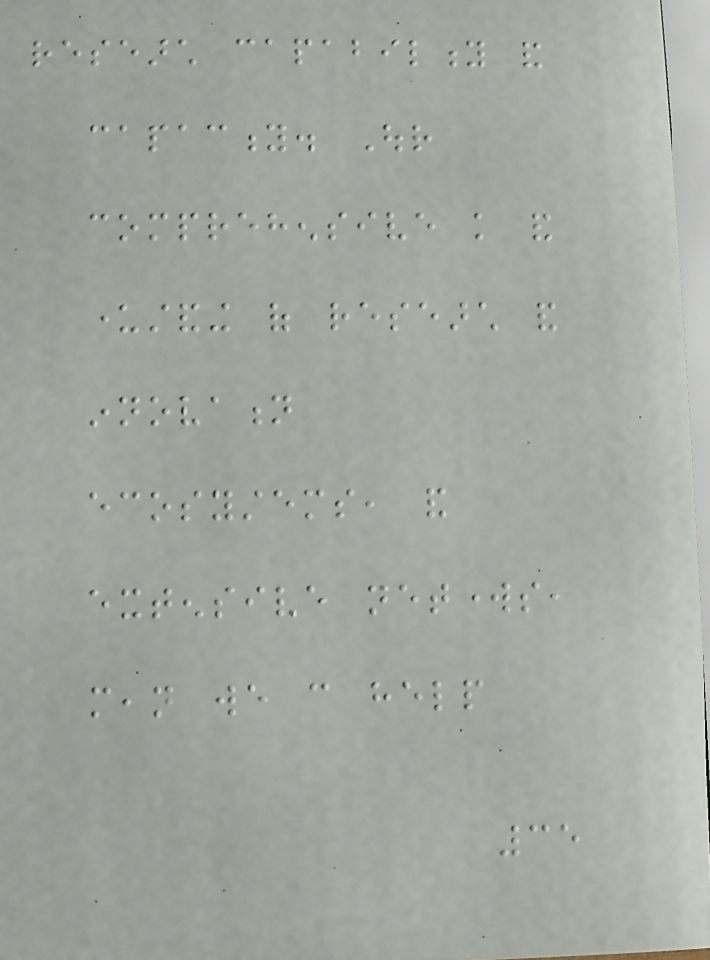research capability and
capacity. Our
comprehensive knowledge and
understanding of research and
innovation
ecosystems, and
extensive networks,
mean we can help
35
